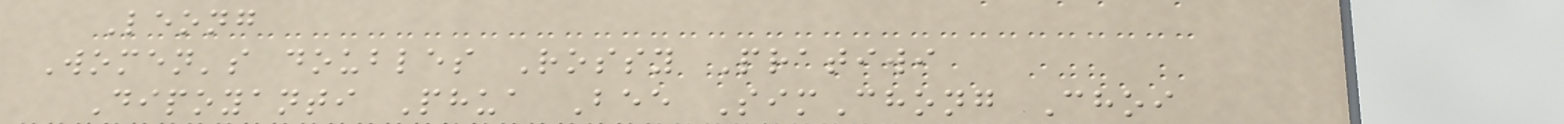Leong
Women's doubles Rossy Pratiwi
Dipoyanti Phua Bee SimChong Choi
